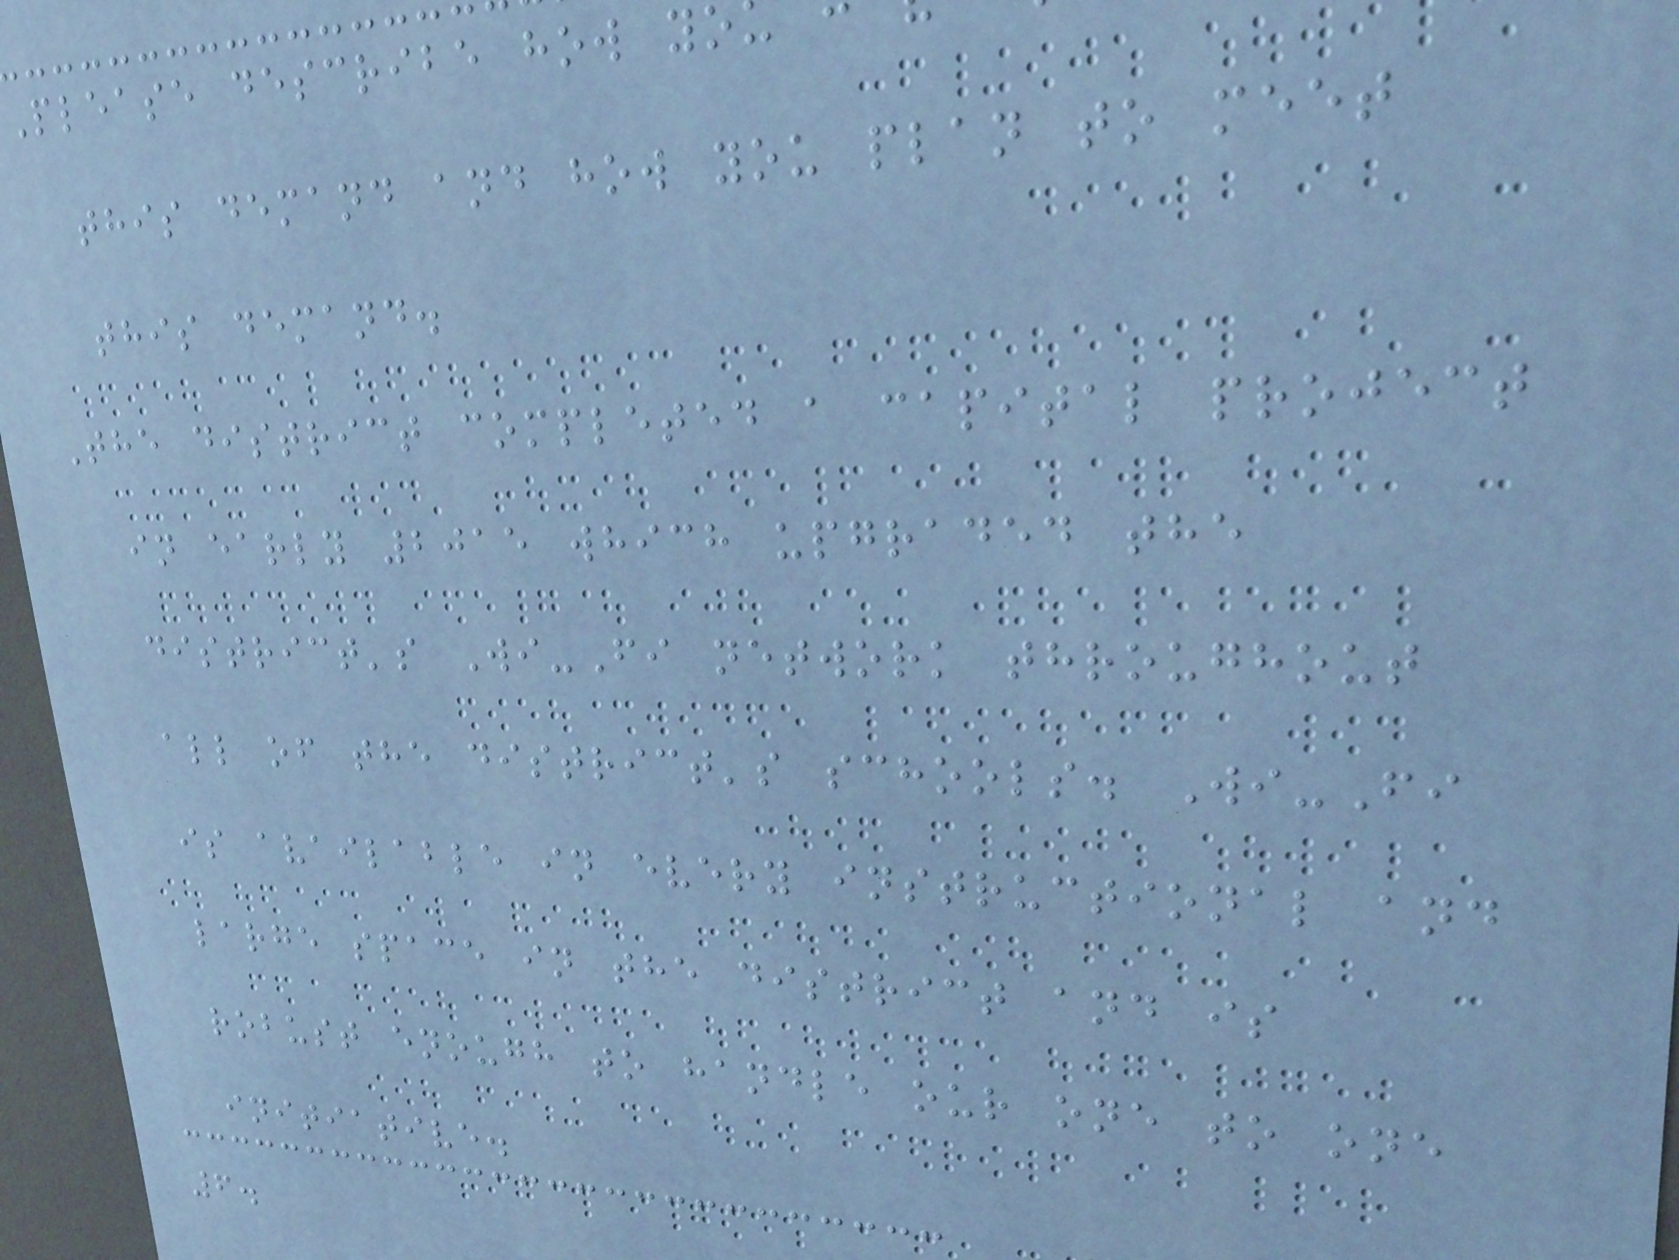Please describe how yo
this demand and how you plan to meet
this demand.
The district completed a capital project
in early 2015 which upgraded the
district's Wi-Fi network throughout
all of the district's schools. Wi-Fi
is available in every instructional and
large space in the district and is
robust enough to handle our one to one
initiative.
6.
